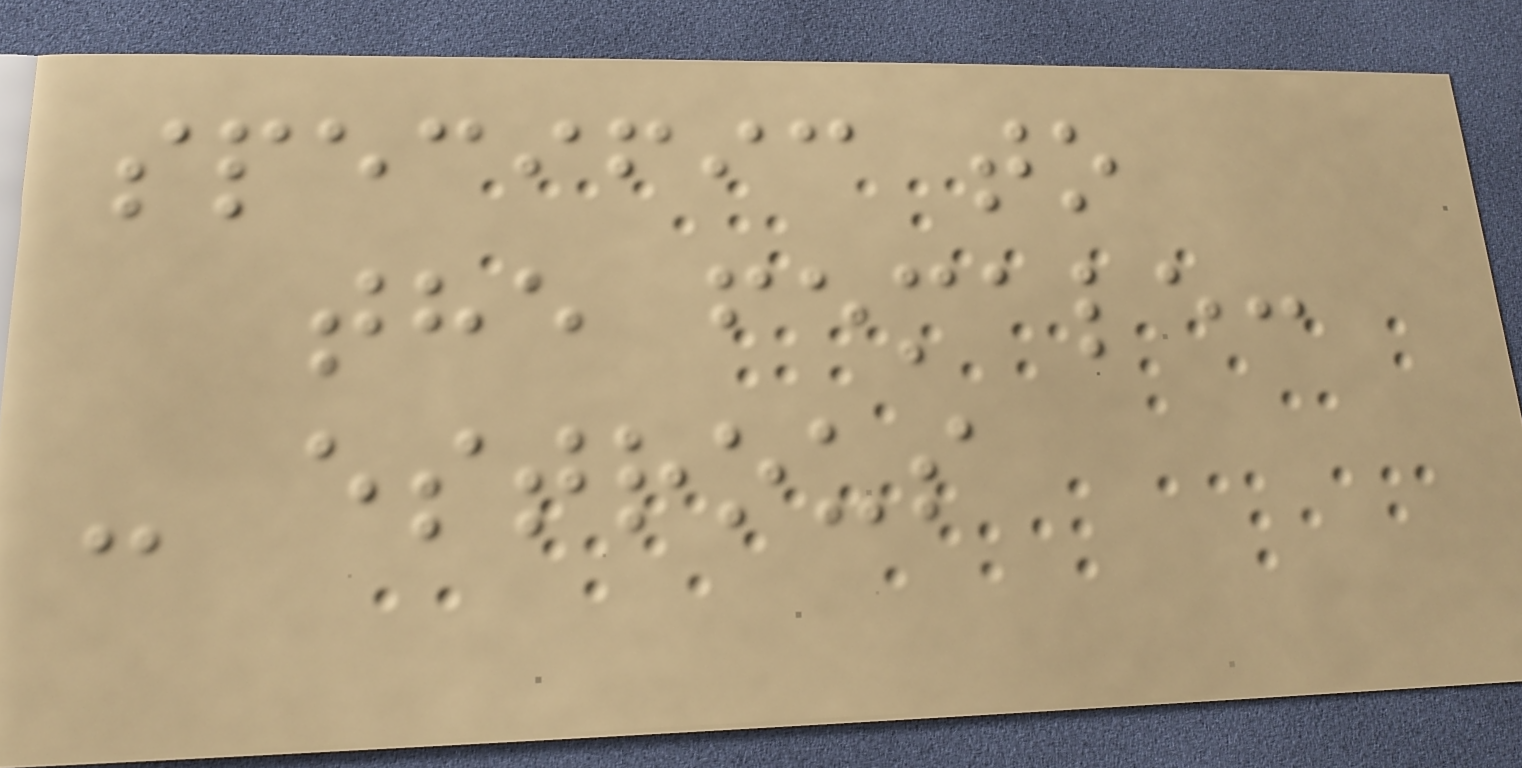specific to
the female:
- estrous
